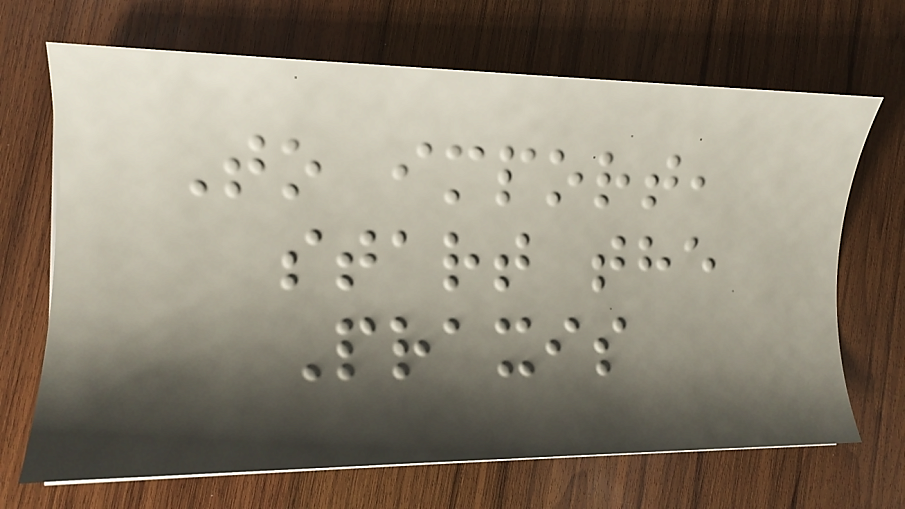To import,
start the
Praxis
